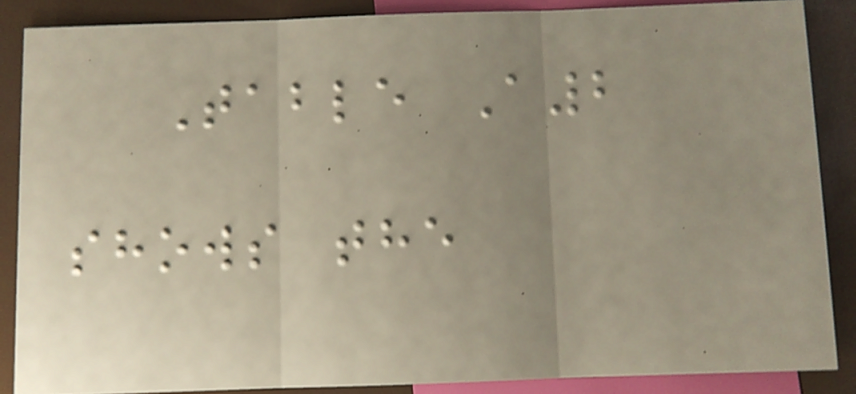Table A2
shows the
